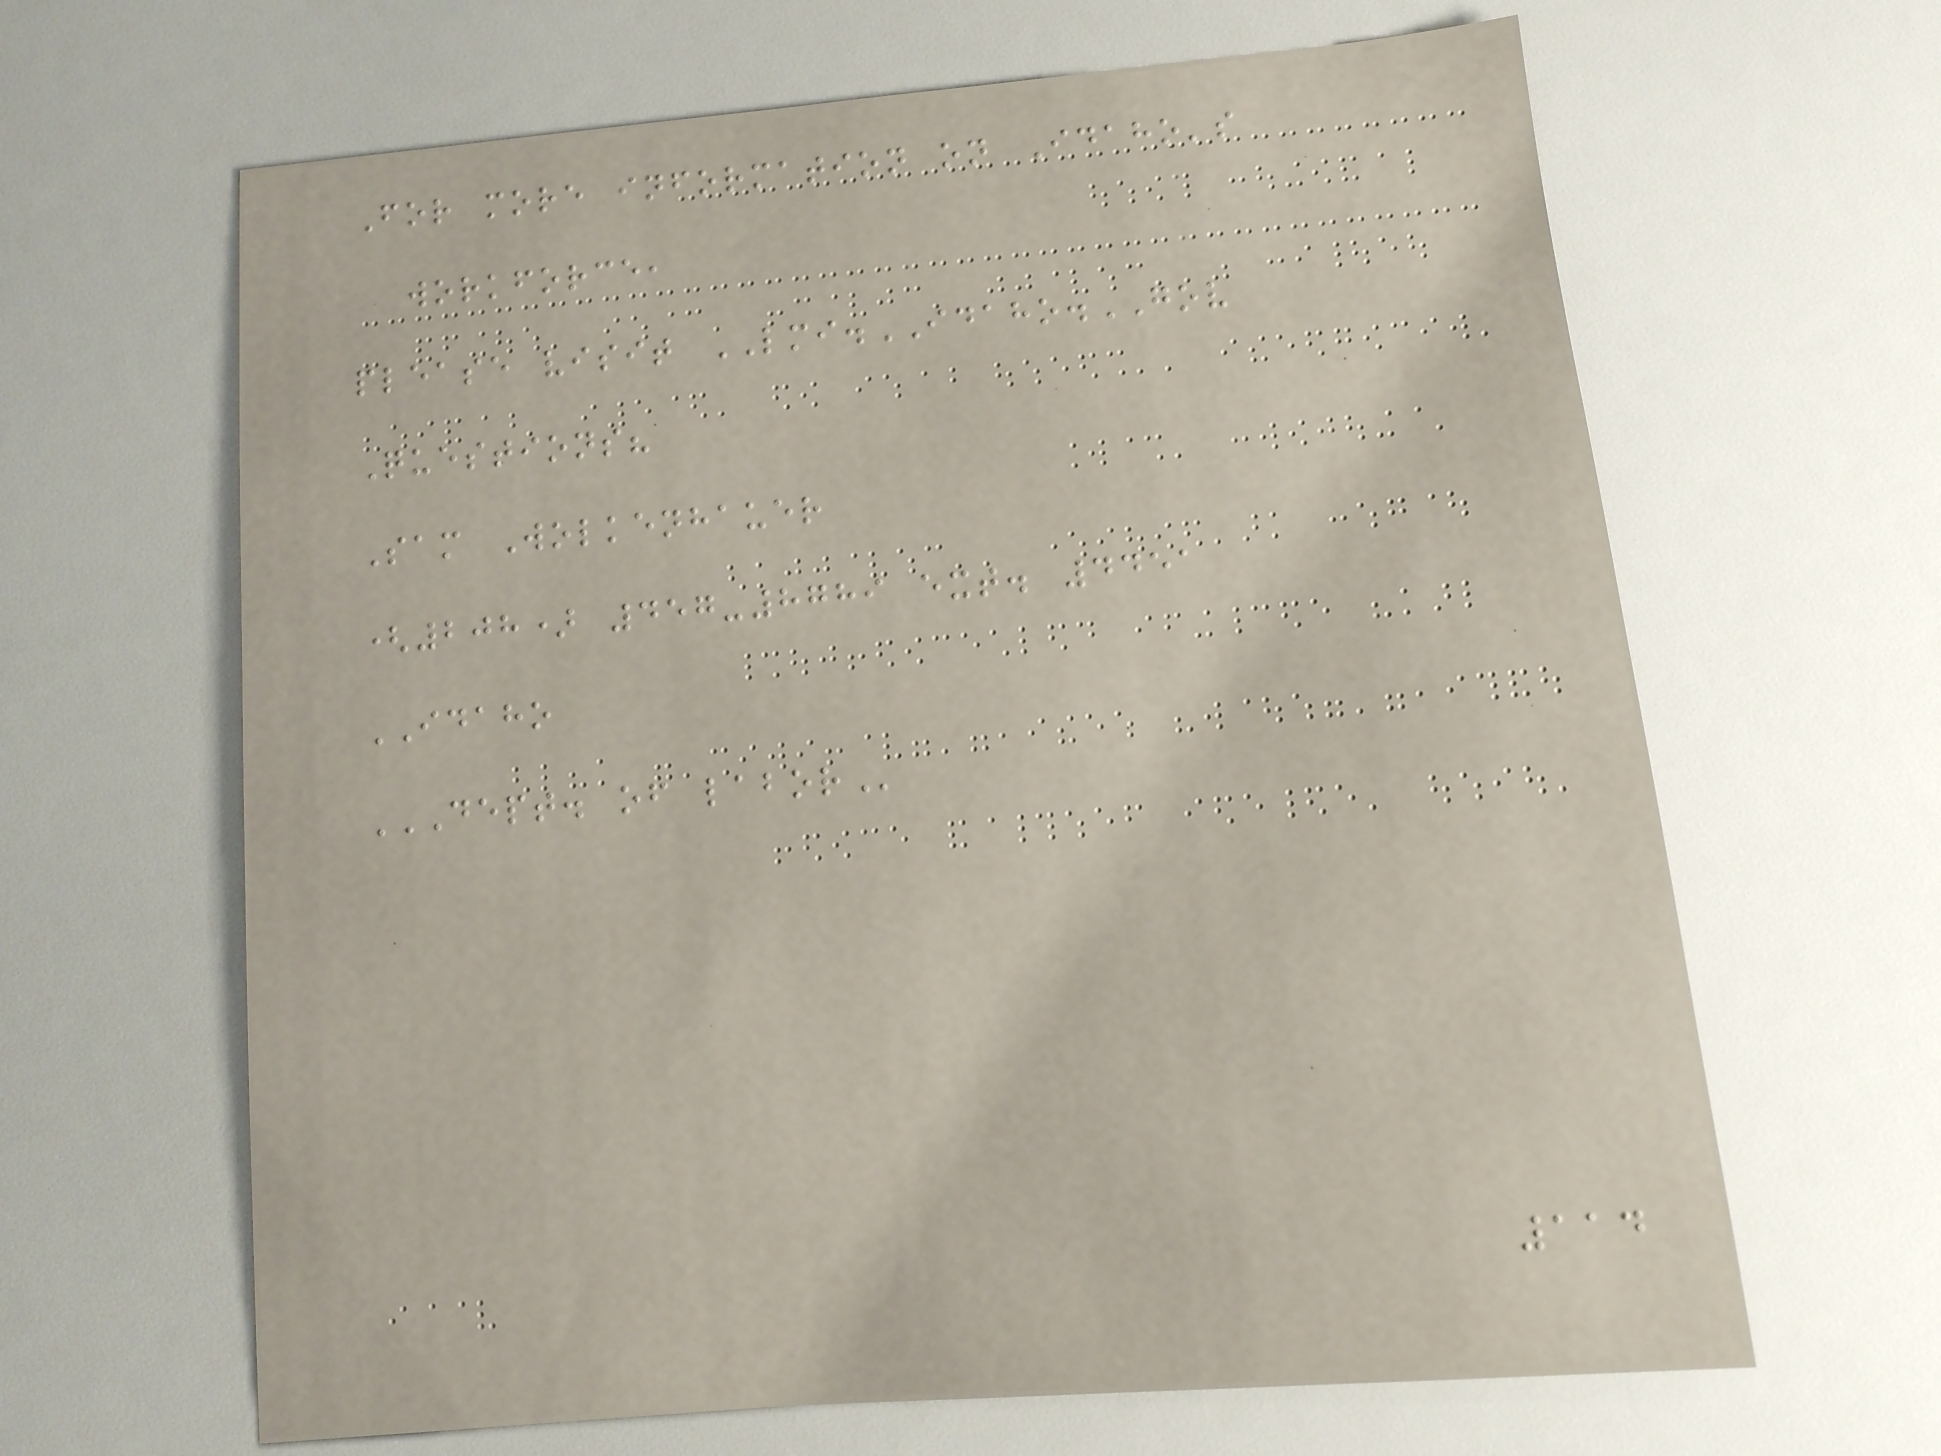For more information on Idaho's
workforce,
please visit LMI.IDAHO.GOV
Questions?
Sam Wolkenhauer
(208) 457-8789 ext. 4451
IDAHO
DEPT. OF LABOR
114
